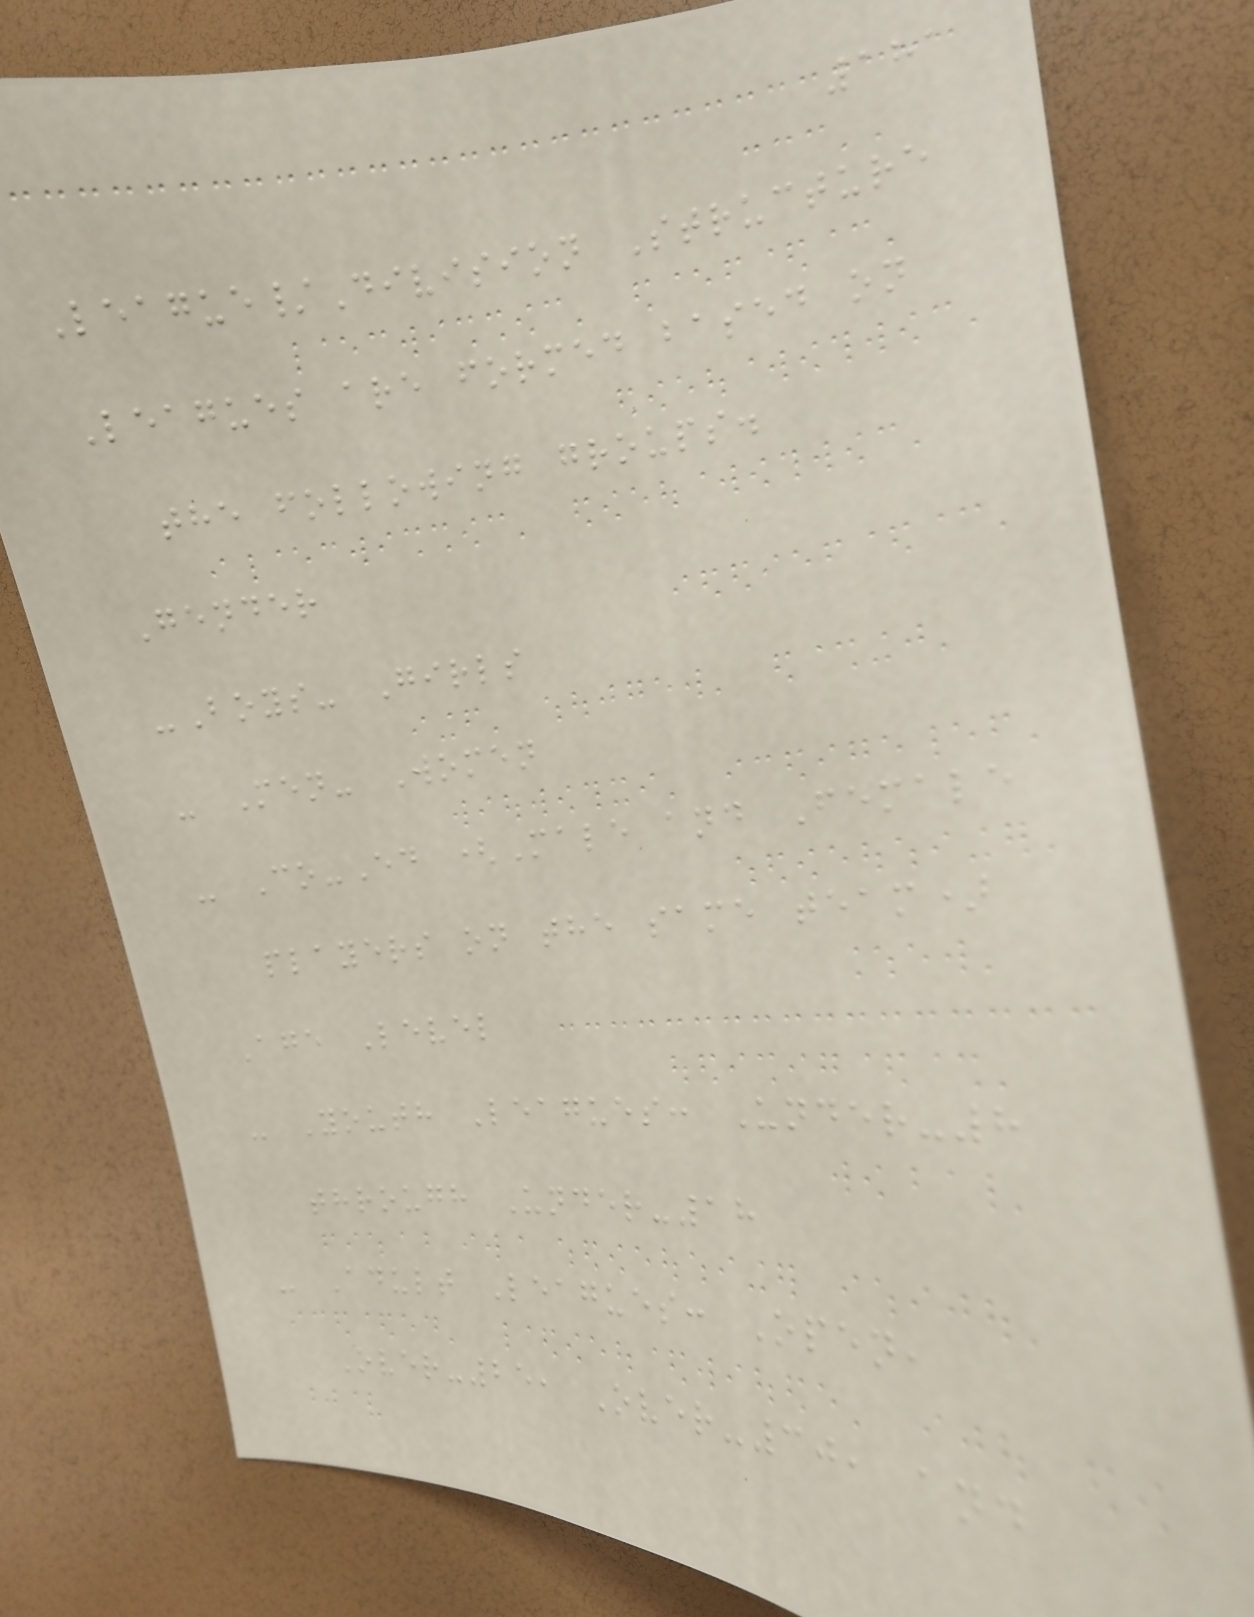181
League/Division Structure
Leagues are formed based on
the following groups.
Gender
-Boys- Girls
- Men- Women
- Co-Ed (Male and Female
players on the same team)
Age Level
- Youth Leagues: Under-8
through Under-18
- Adult Leagues: Open,
Over-25, Over-30, and
